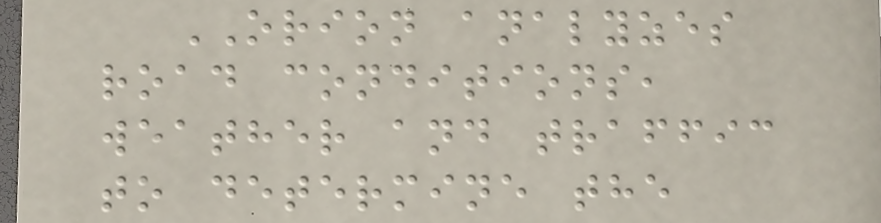ORION analyzes
road conditions,
weather and traffic
to determine the
